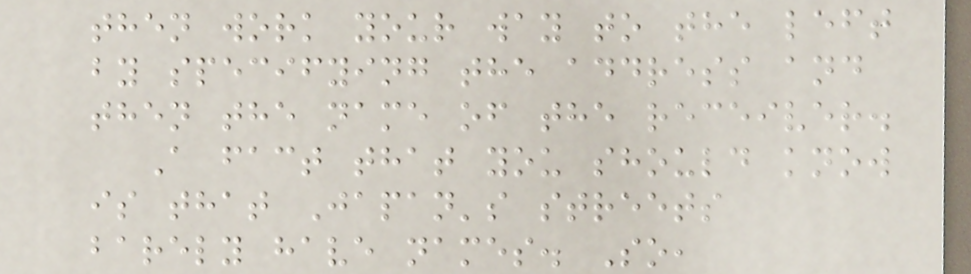then work your way to the left
by specifying the address and
then the name of the receiver.
A fact that you should know
is that Japan's streets
barely have names. So,
